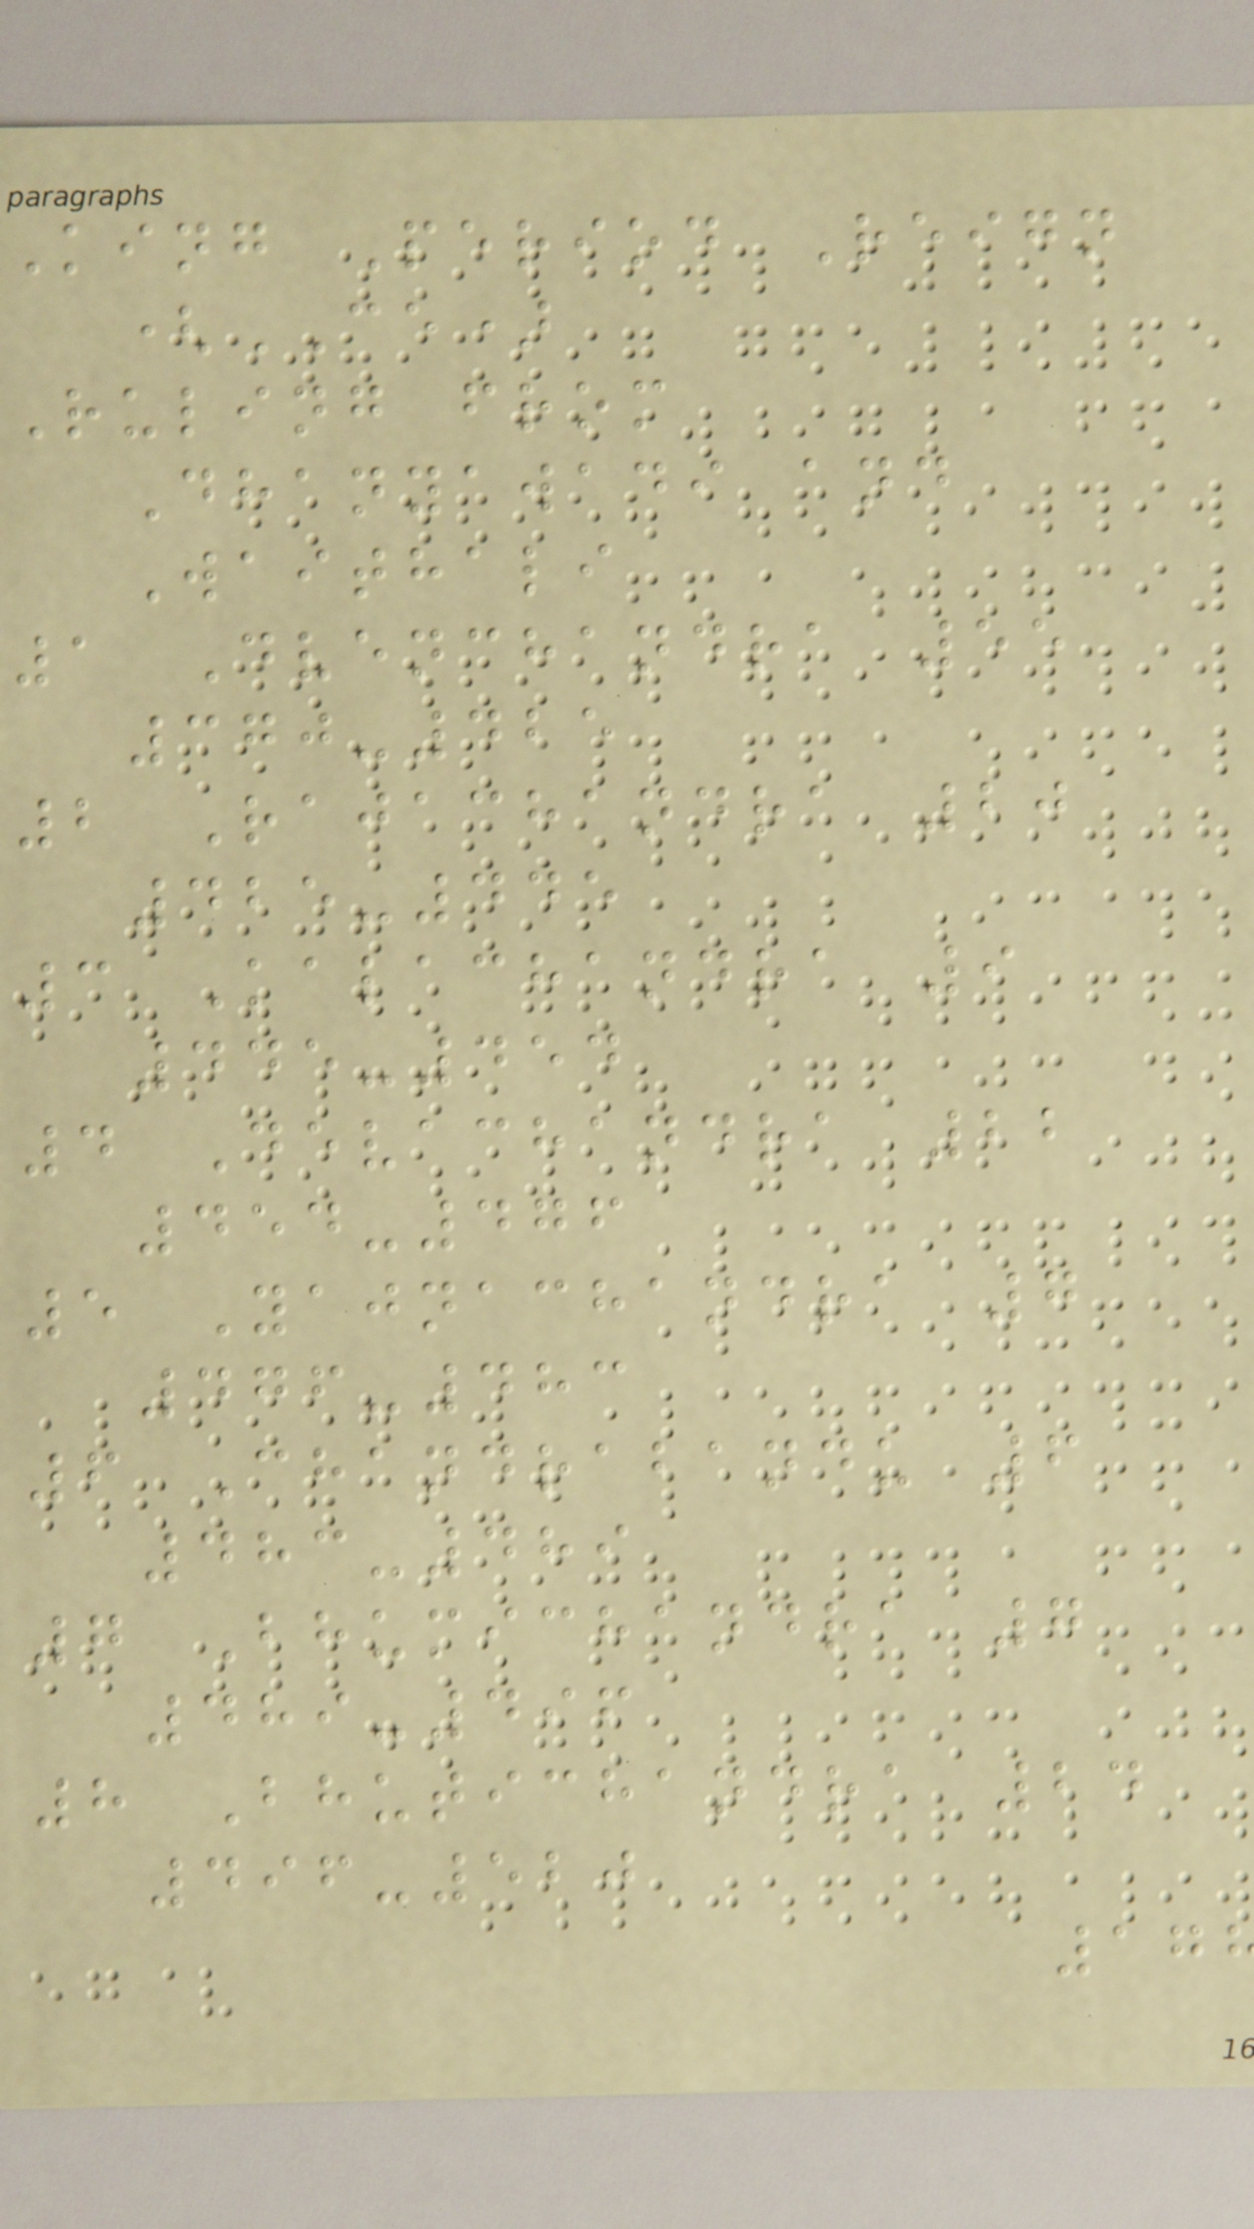King Period Reign
(CE)
Ruling from
Dhanyawadi and
Waithali
1 Dvenchandra 55
370-425
2 Rajachandra 20
425-445
3 Kalachandra 9
445-454
4 Devachandra 22
454-476
5 Yajnachandra 7
476-483
6 Chandrabandu 6
483-489
7 Bhumichandra 7
489-496
8 Bhutichandra 24
496-520
